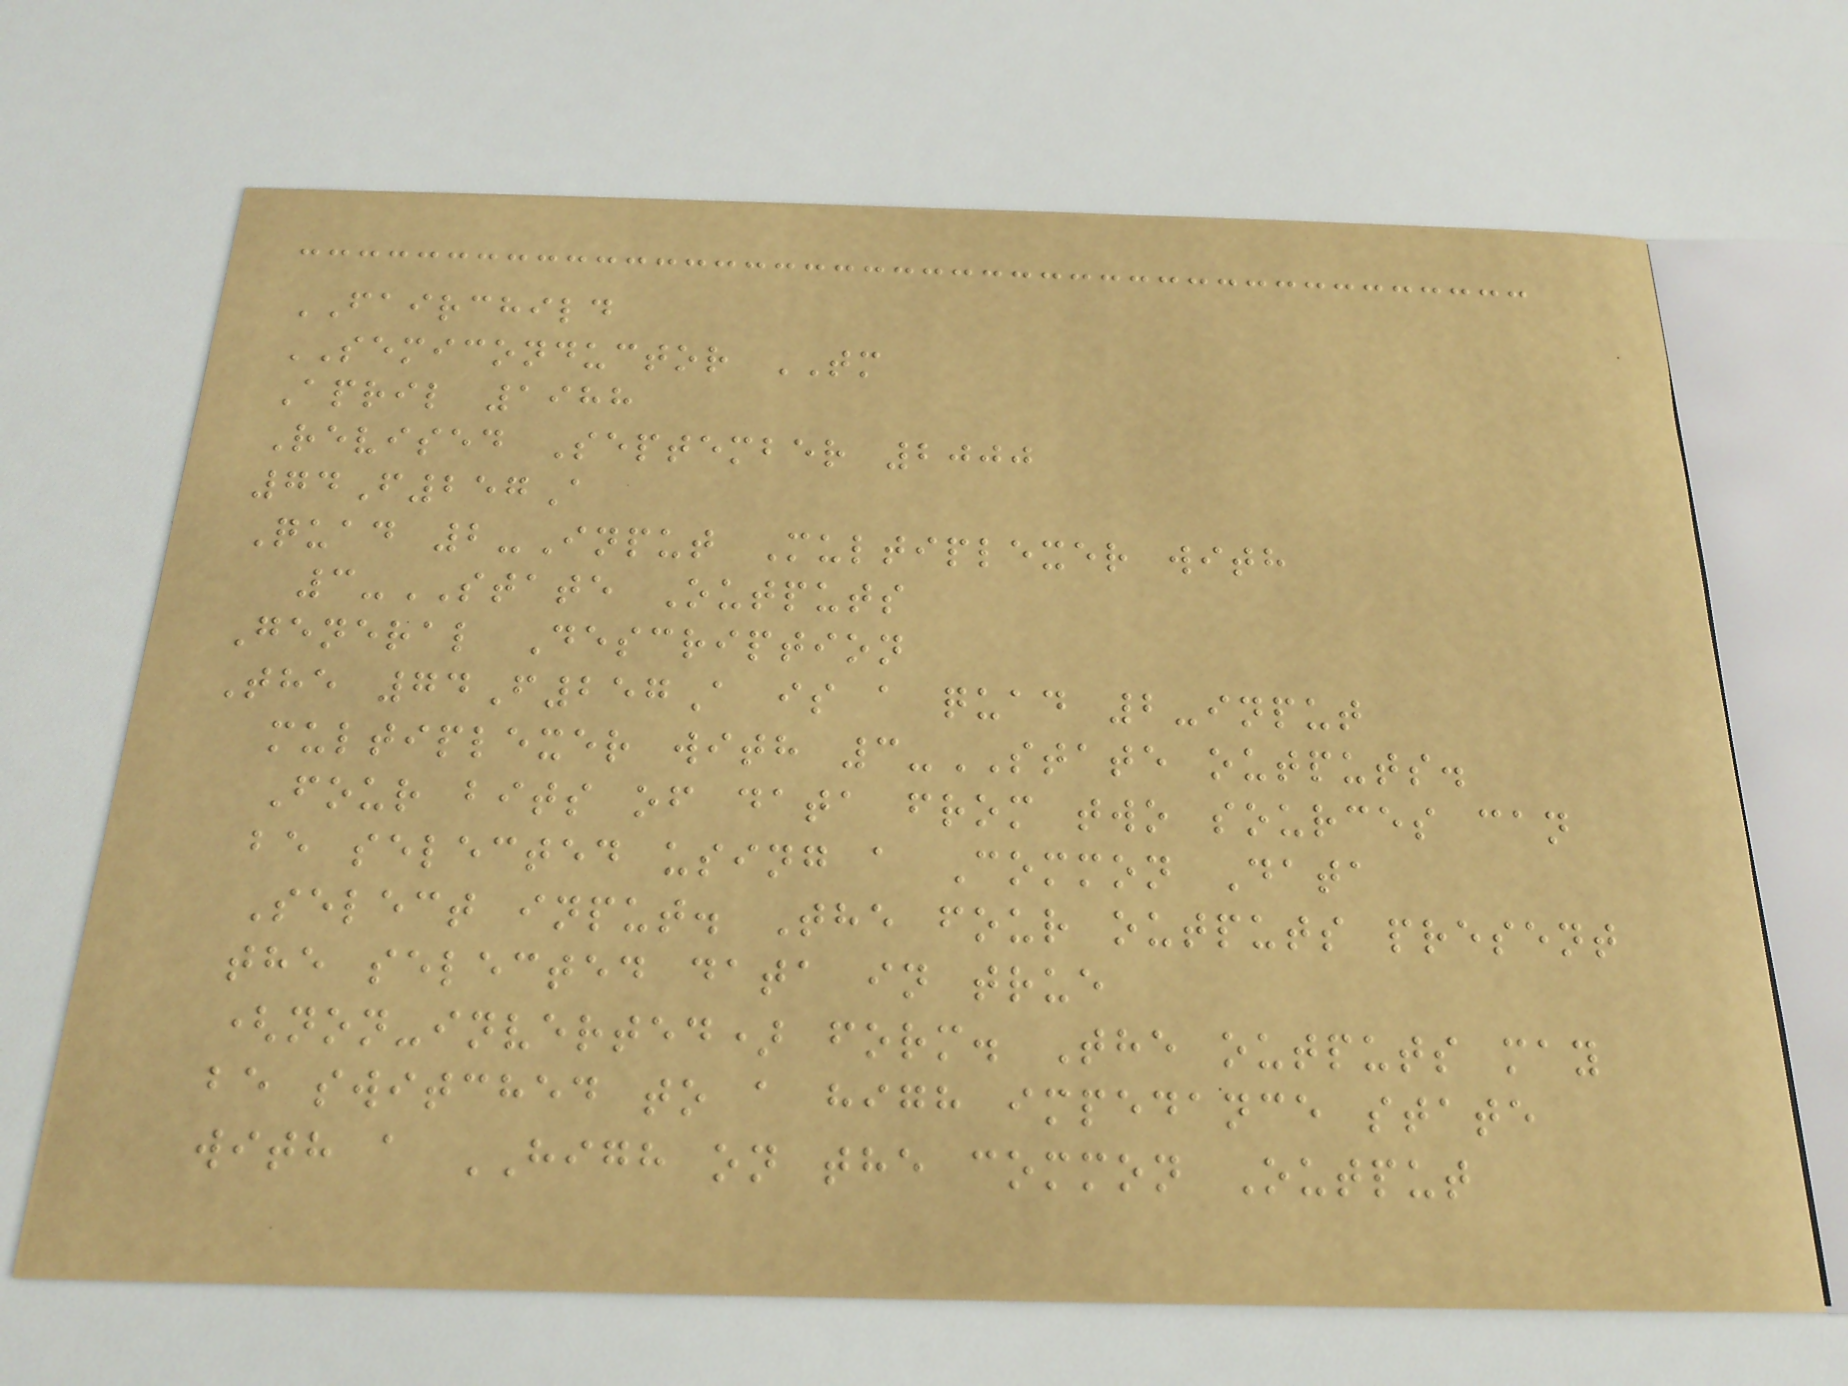FAIRCHILD
SEMICONDUCTOR TM
April 1988
Revised September 2000
74F257A
Quad 2-Input Multiplexer with
3-STATE Outputs
General Description
The 74F257A is a quad 2-input
multiplexer with 3-STATE outputs.
Four bits of data from two sources can
be selected using a Common Data
Select input. The four outputs present
the selected data in true
(non-inverted) form. The outputs may
be switched to a high impedance state
with a HIGH on the common Output
